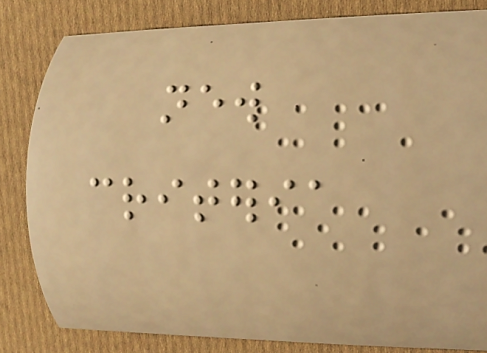new
criteria
